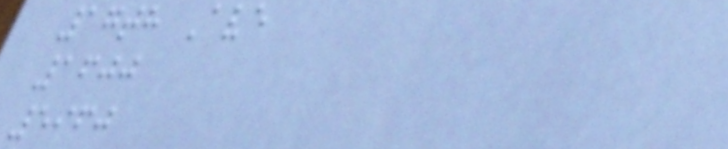17th Ave
1600
5960
